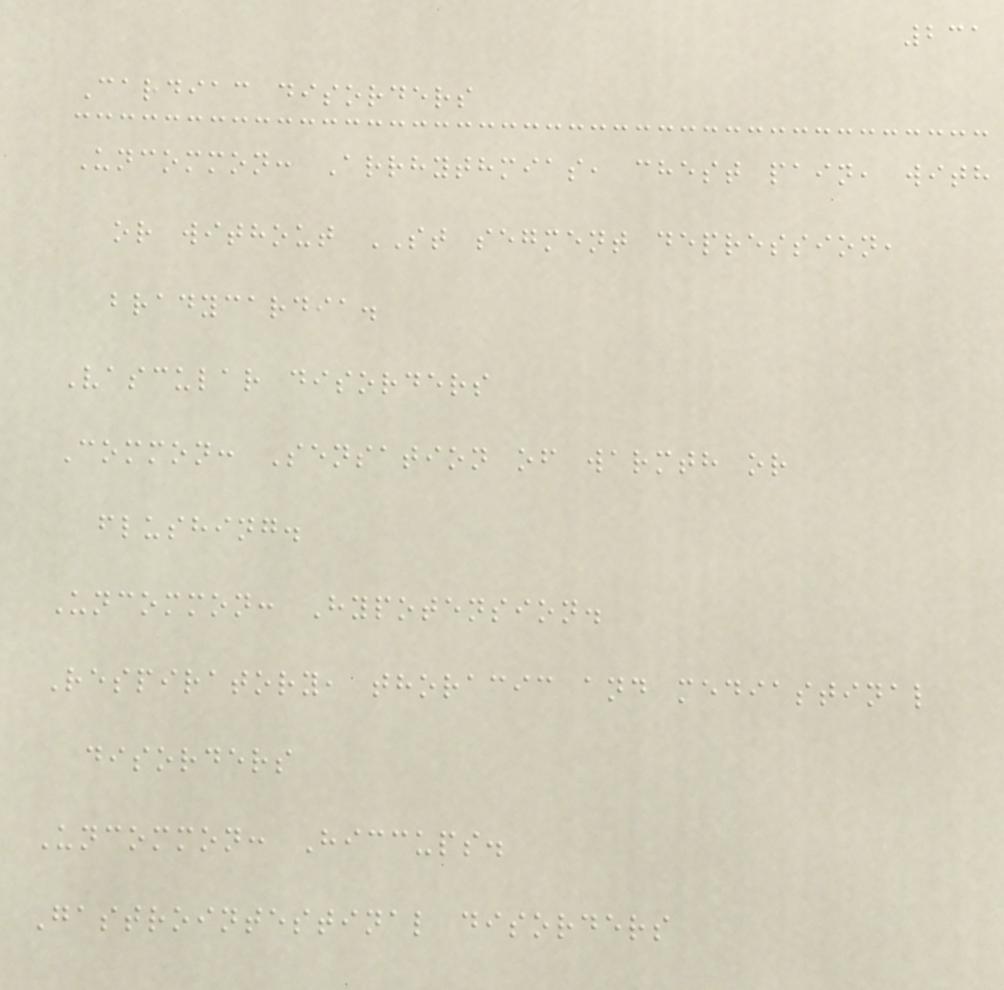231
Cardiac disorders
Uncommon: Arrhythmias, chest pain, with
or without ST segment depression,
bradycardia.
Vascular disorders
Common: Sensation of warmth or
flushing.
Uncommon: Hypotension.
Respiratory, thoracic and mediastinal
disorders
Uncommon: Hiccups.
Gastrointestinal disorders
